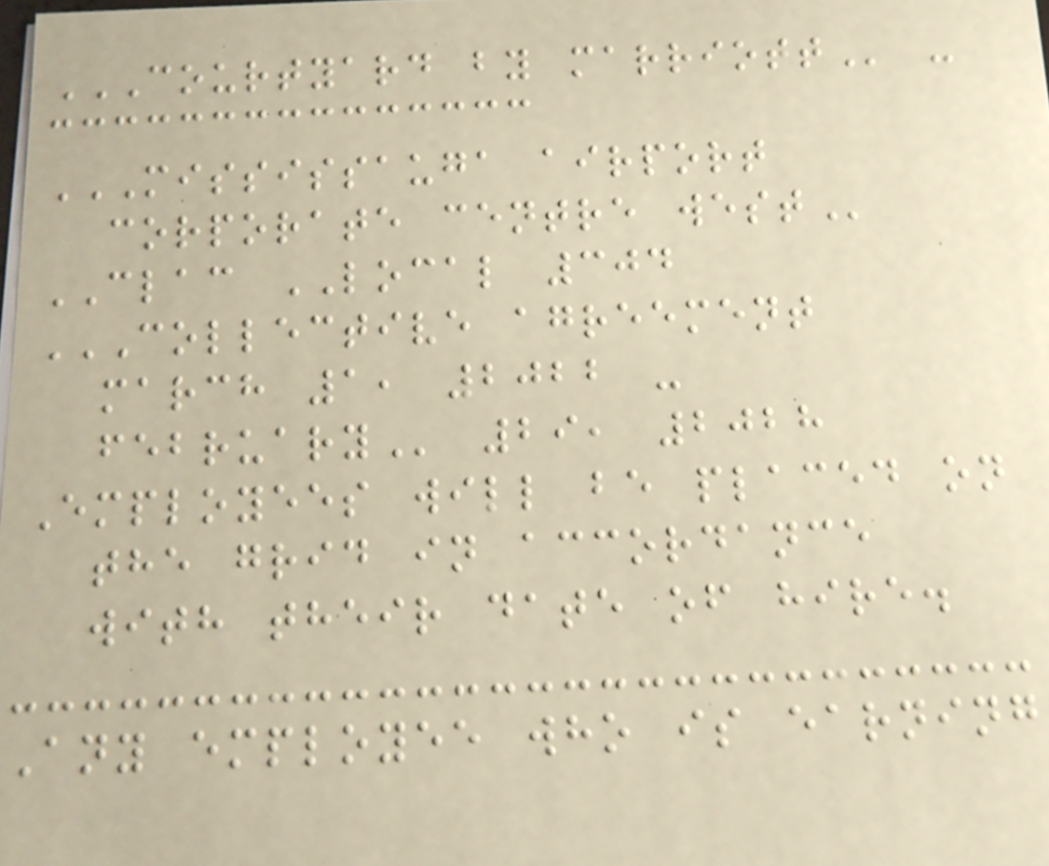COURTYARD BY MARRIOTT -
MISSISSAUGA AIRPORT
CORPORATE CENTRE WEST
CLAC LOCAL 304
COLLECTIVE AGREEMENT
MARCH 1, 2022 -
FEBRUARY 29, 2028
Employees will be placed on
the grid in accordance
with their date of hire.
Any employee who is earning
